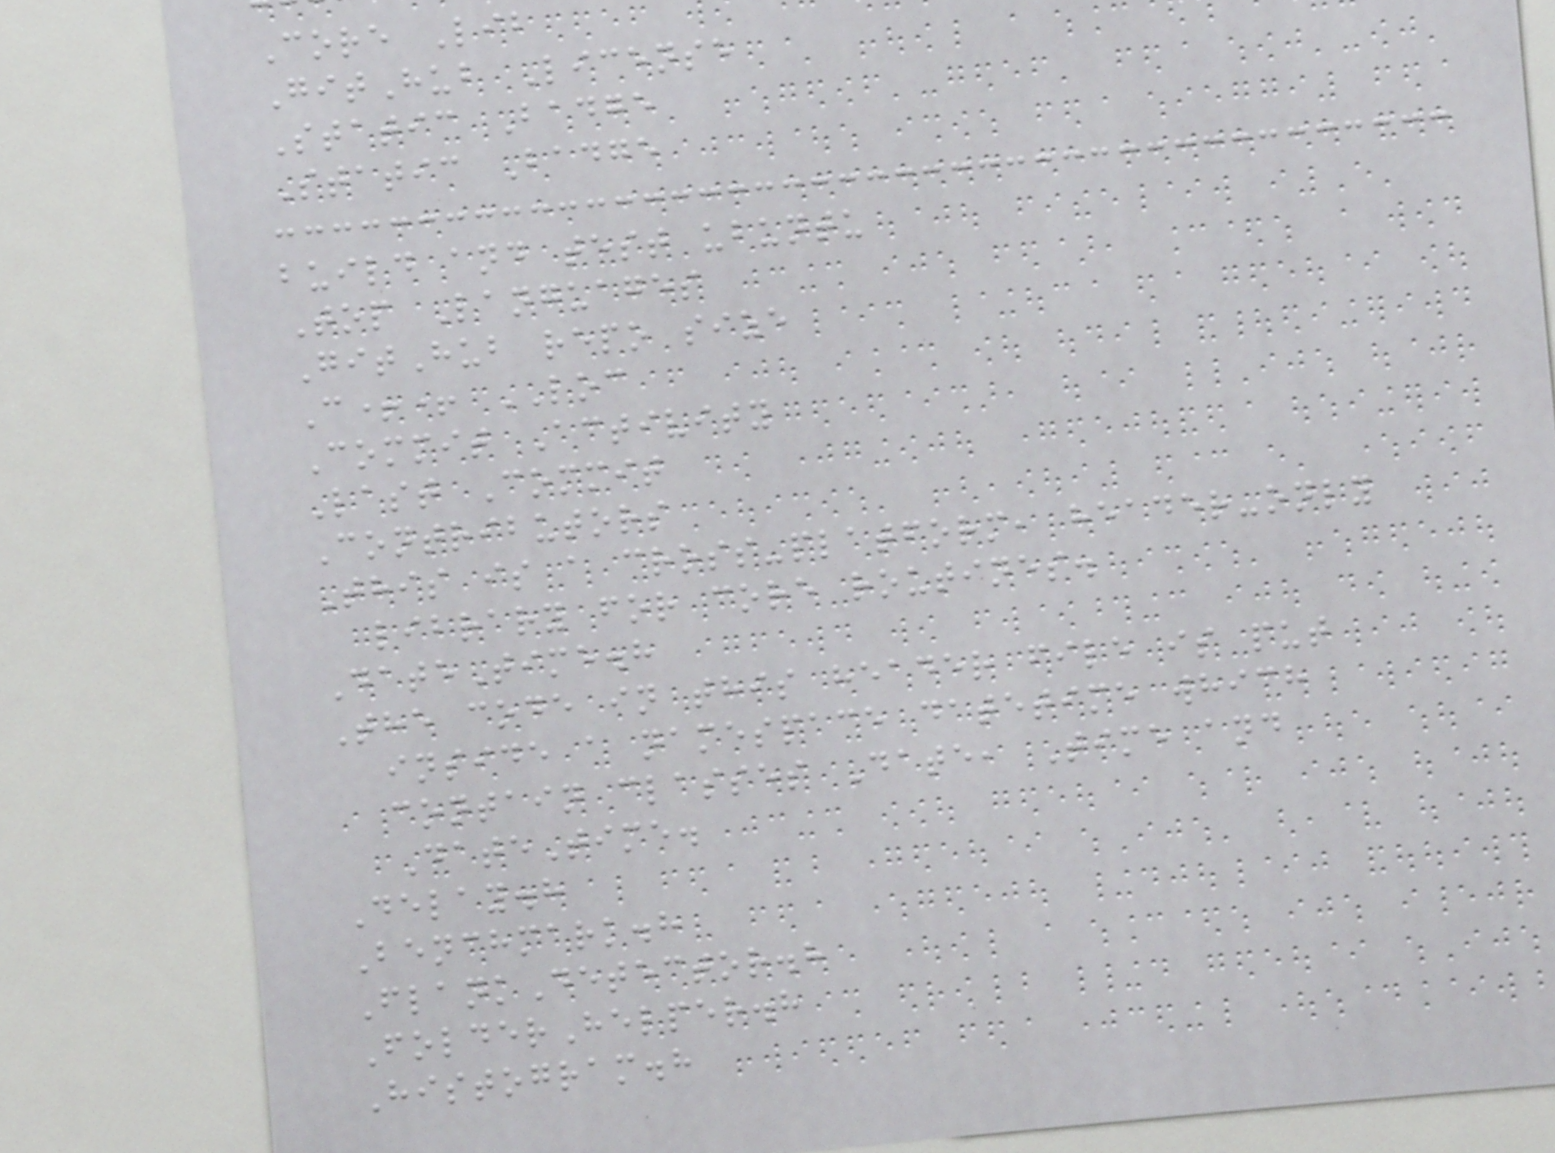Core Lib
GitHub License
Static Badge
Static Badge
build and test ubuntu
Top Languages
GitHub repo size
C++ LOC
Commit Activity
Last Commit
Contributors
This is a cross-platform, header-only
library for core routines.
DateTime.h
The code in this header file is put
inside a namespace datetime which
contain classes Date, Time and
DateTime.
Delay.h
Benchmark.h
FlankDetector.h
FolderHelper.h
Histogram.h
